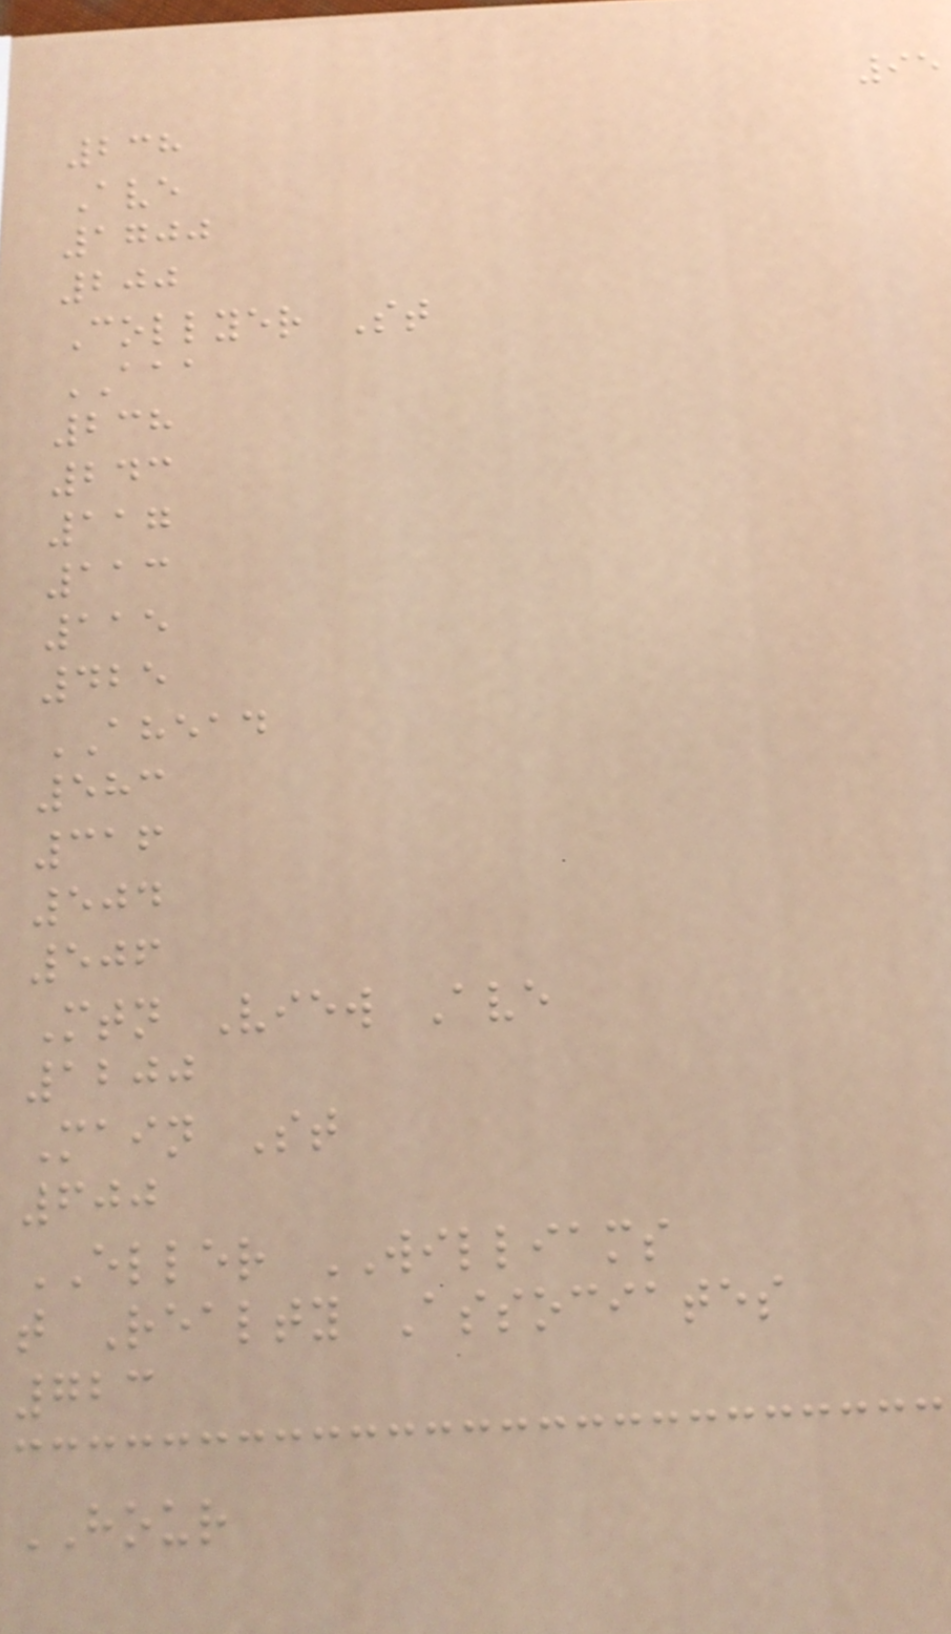95
238
Ave
1700
200
Collyer St
AAA
238
243
117
113
115
425
AHEAD
583
316
504
506
Mtn View Ave
1200
Main St
600
ELLER WILLIAMS
t Realty Associates
723
HOUR
